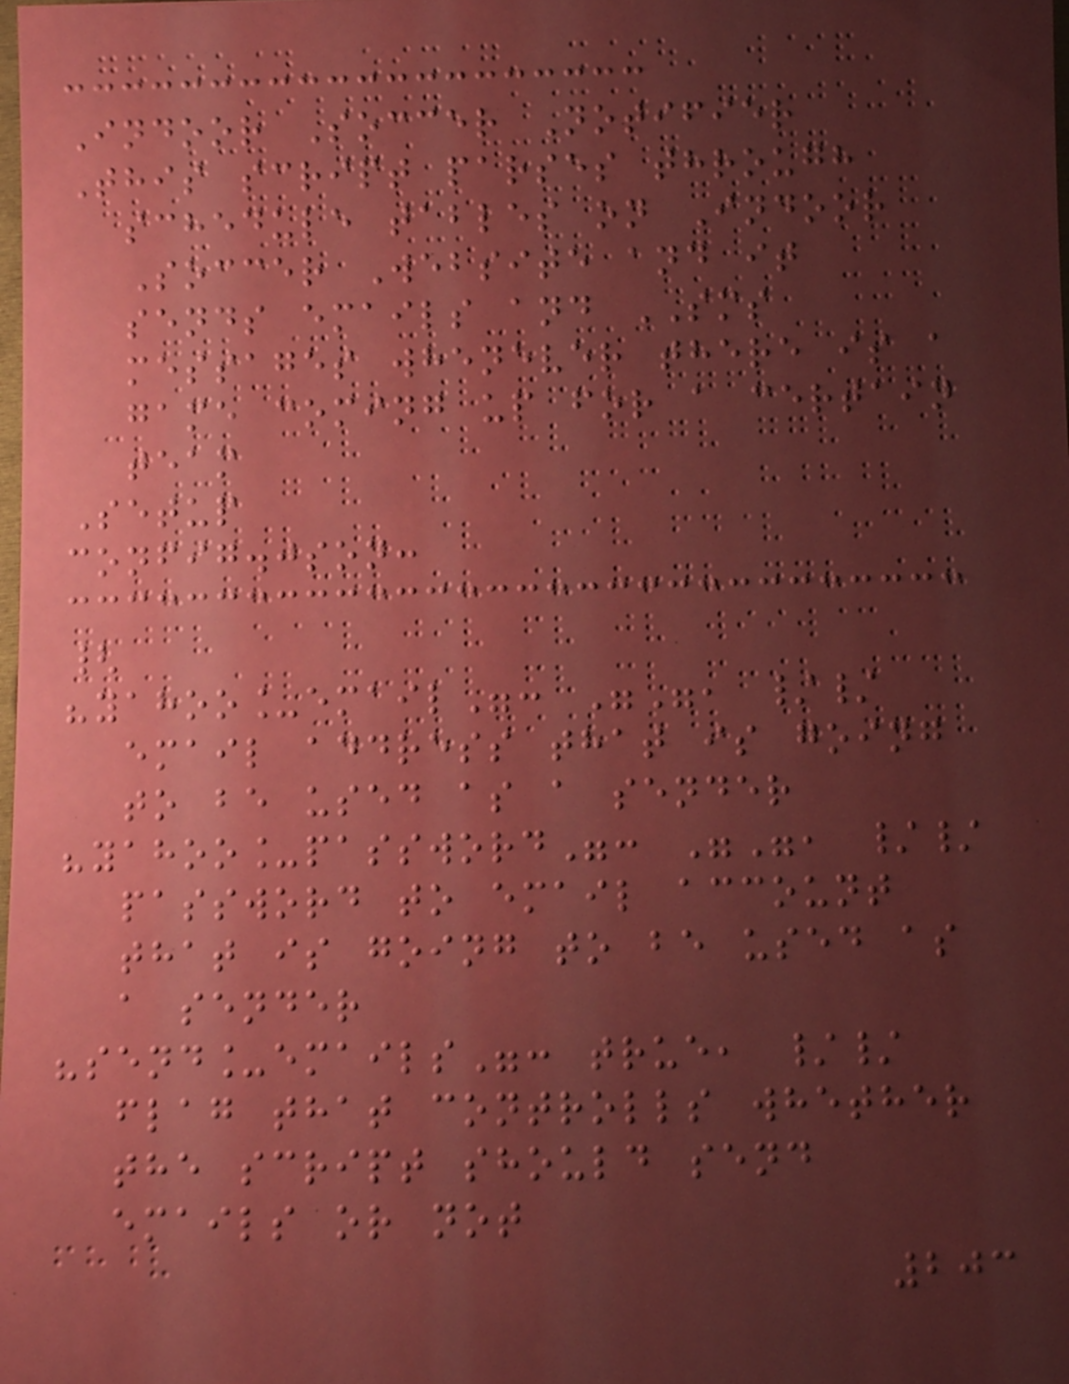Indoor Soccer Notifier
This script parses through
schedule tables on Indoor
Soccer Website and it
sends emails and SMS
messages whenever there is a
game coming up for a certain
team
Setup
config.json:
{
"yahoo_email": "", //
email address that is going
to be used as a sender
"yahoo_password": "", //
password to email account
that is going to be used as
a sender
"send_emails": true, //
flag that controlls whether
the script should send
emails or not
203
